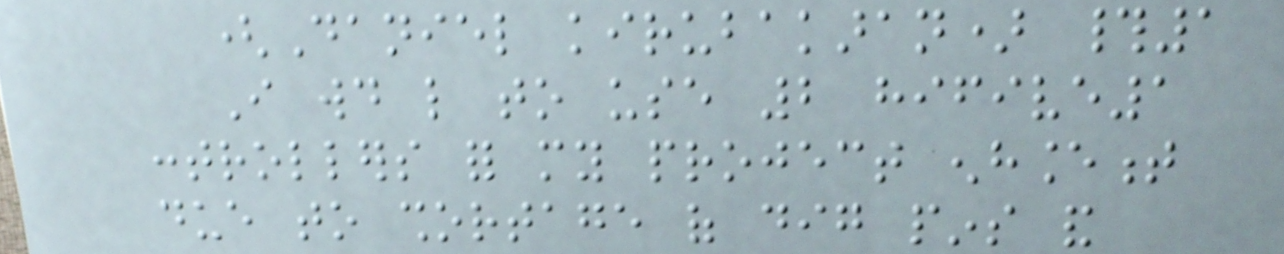(Daniel kirubakaran) #1
I would like to use 2 hifive1
controllers for my project enhancement
due to shortage of dig pins and
